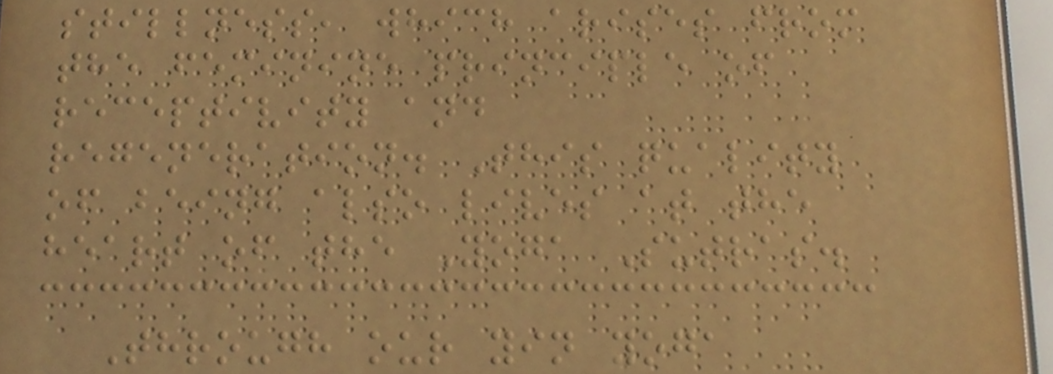stillness, which arises from
the feminine principle of
receptivity and
regeneration. This quality
of being also lives at the
heart of the Yoga Sutras.
Through our yin yoga
